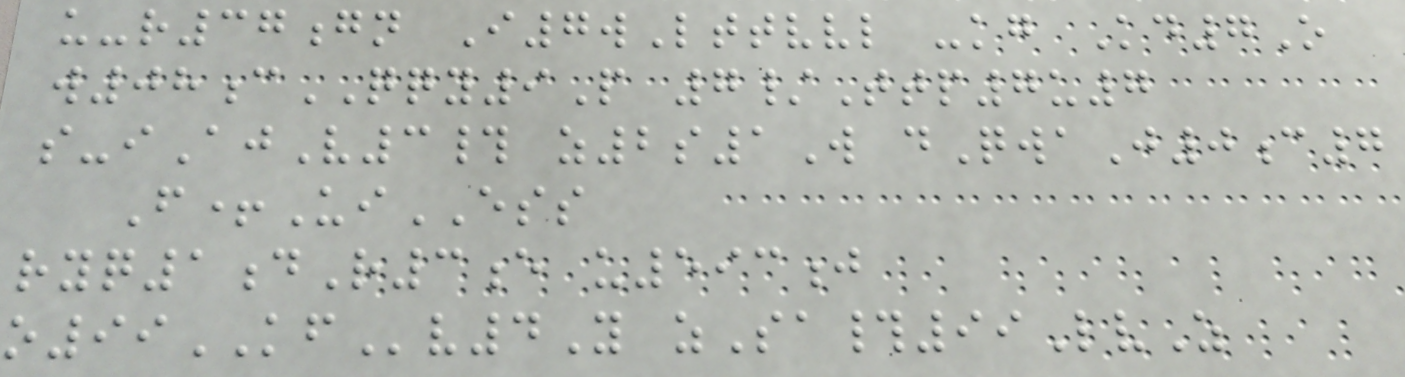u-r37gn I7wLttvvl -kg Kd7O
w08cQQY9P 7/Ttp7u7
s-iAjV3# z2s1W dQwaJ0c7
F+UiESS
ryq1dR3e u593j
o99KFv4Y zSa#99LvZ
